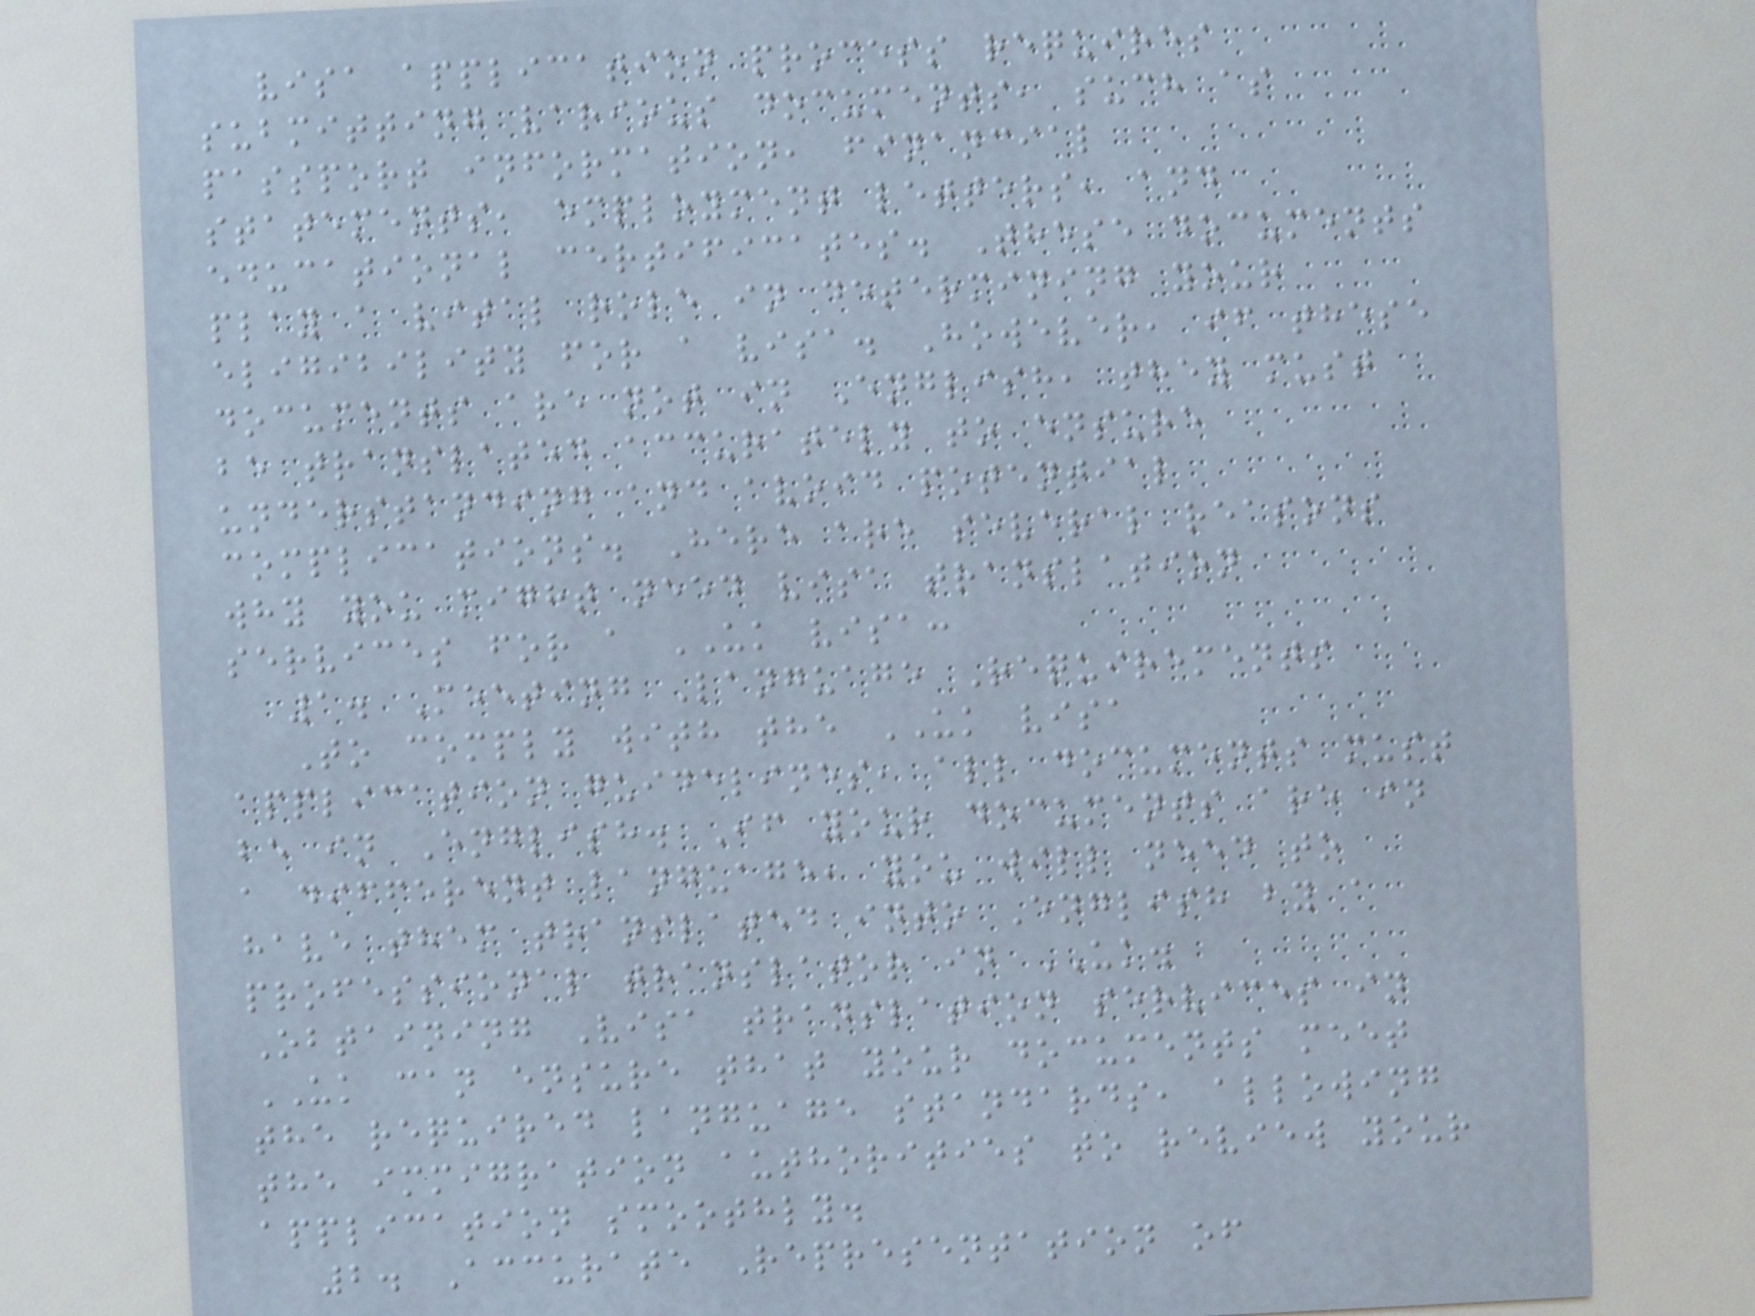visa application process requires
submitting various documents, such as
passport information, financial
statements, employment letters, and
educational certificates. These documents
play a vital role in determining your
eligibility for a visa. However, if these
documents are not in English, they must
be translated accurately to ensure
understanding and avoid potential
complications. Here are several reasons
why you might need visa translation
services for a UK visa:
1. Meeting Language Requirements
To comply with the UK visa
application guidelines, all documents must
be in English. If your documents are in
a different language, you will need to
have them translated into English by a
professional translator in UK.
Obtaining Visa translation services in
UK can ensure that your documents meet
the required language standards, allowing
the immigration authorities to review your
application smoothly.
2. Accurate Representation of
